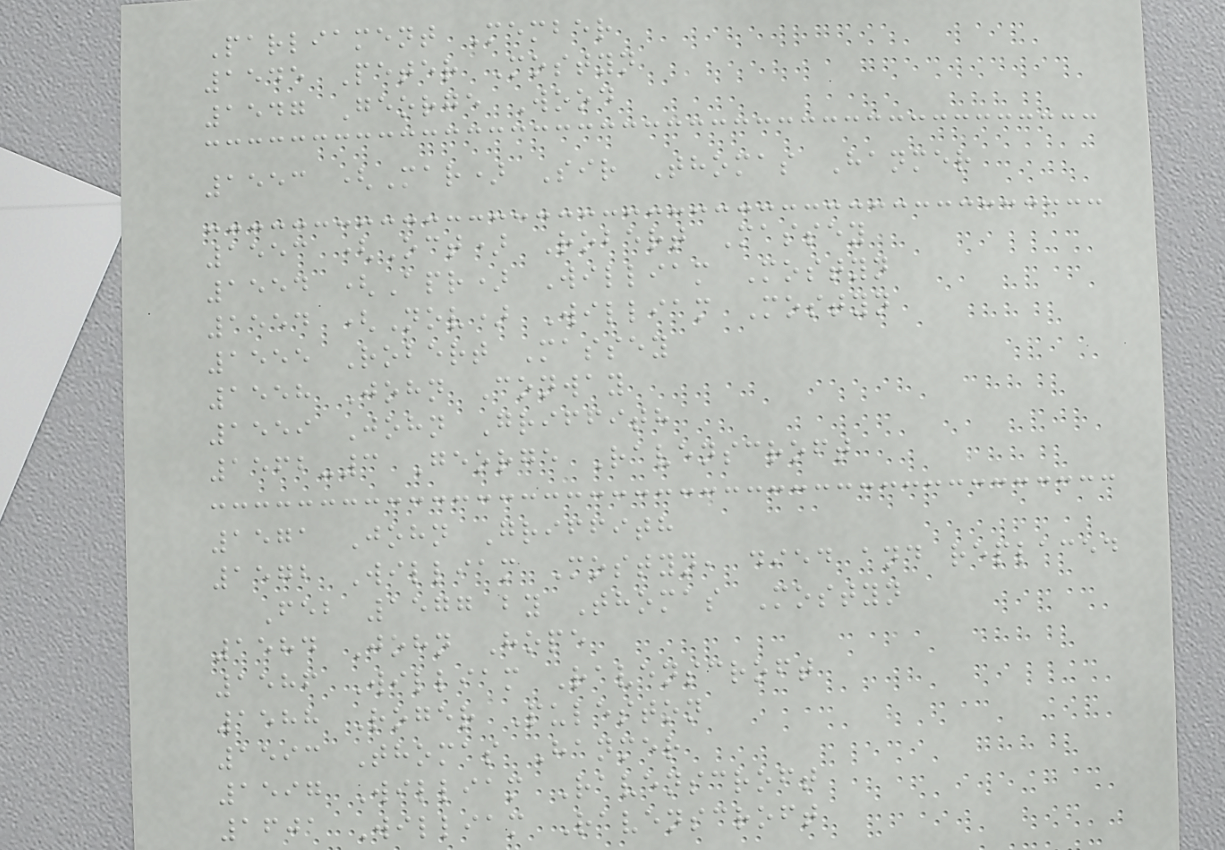Parliament Member
1545 Peter Mostyn
1547 George Wood
1553 (Mar) Sir Thomas Hanmer
1553 (Oct) Robert Massey
1554 (Apr) William Mostyn
1554 (Nov) William Mostyn
1555 Robert Massey
1558 John Conway
1559 John Griffith
1562-3 George Ravenscroft
1571 John Griffith
1572 William Mostyn, died and replaced
Feb 1577 by Thomas Mostyn
1584 John Hope
1586 William Ravenscroft
1588 Roger Puleston
1593 Thomas Hanmer
1597 William Ravenscroft
1601 William Ravenscroft
